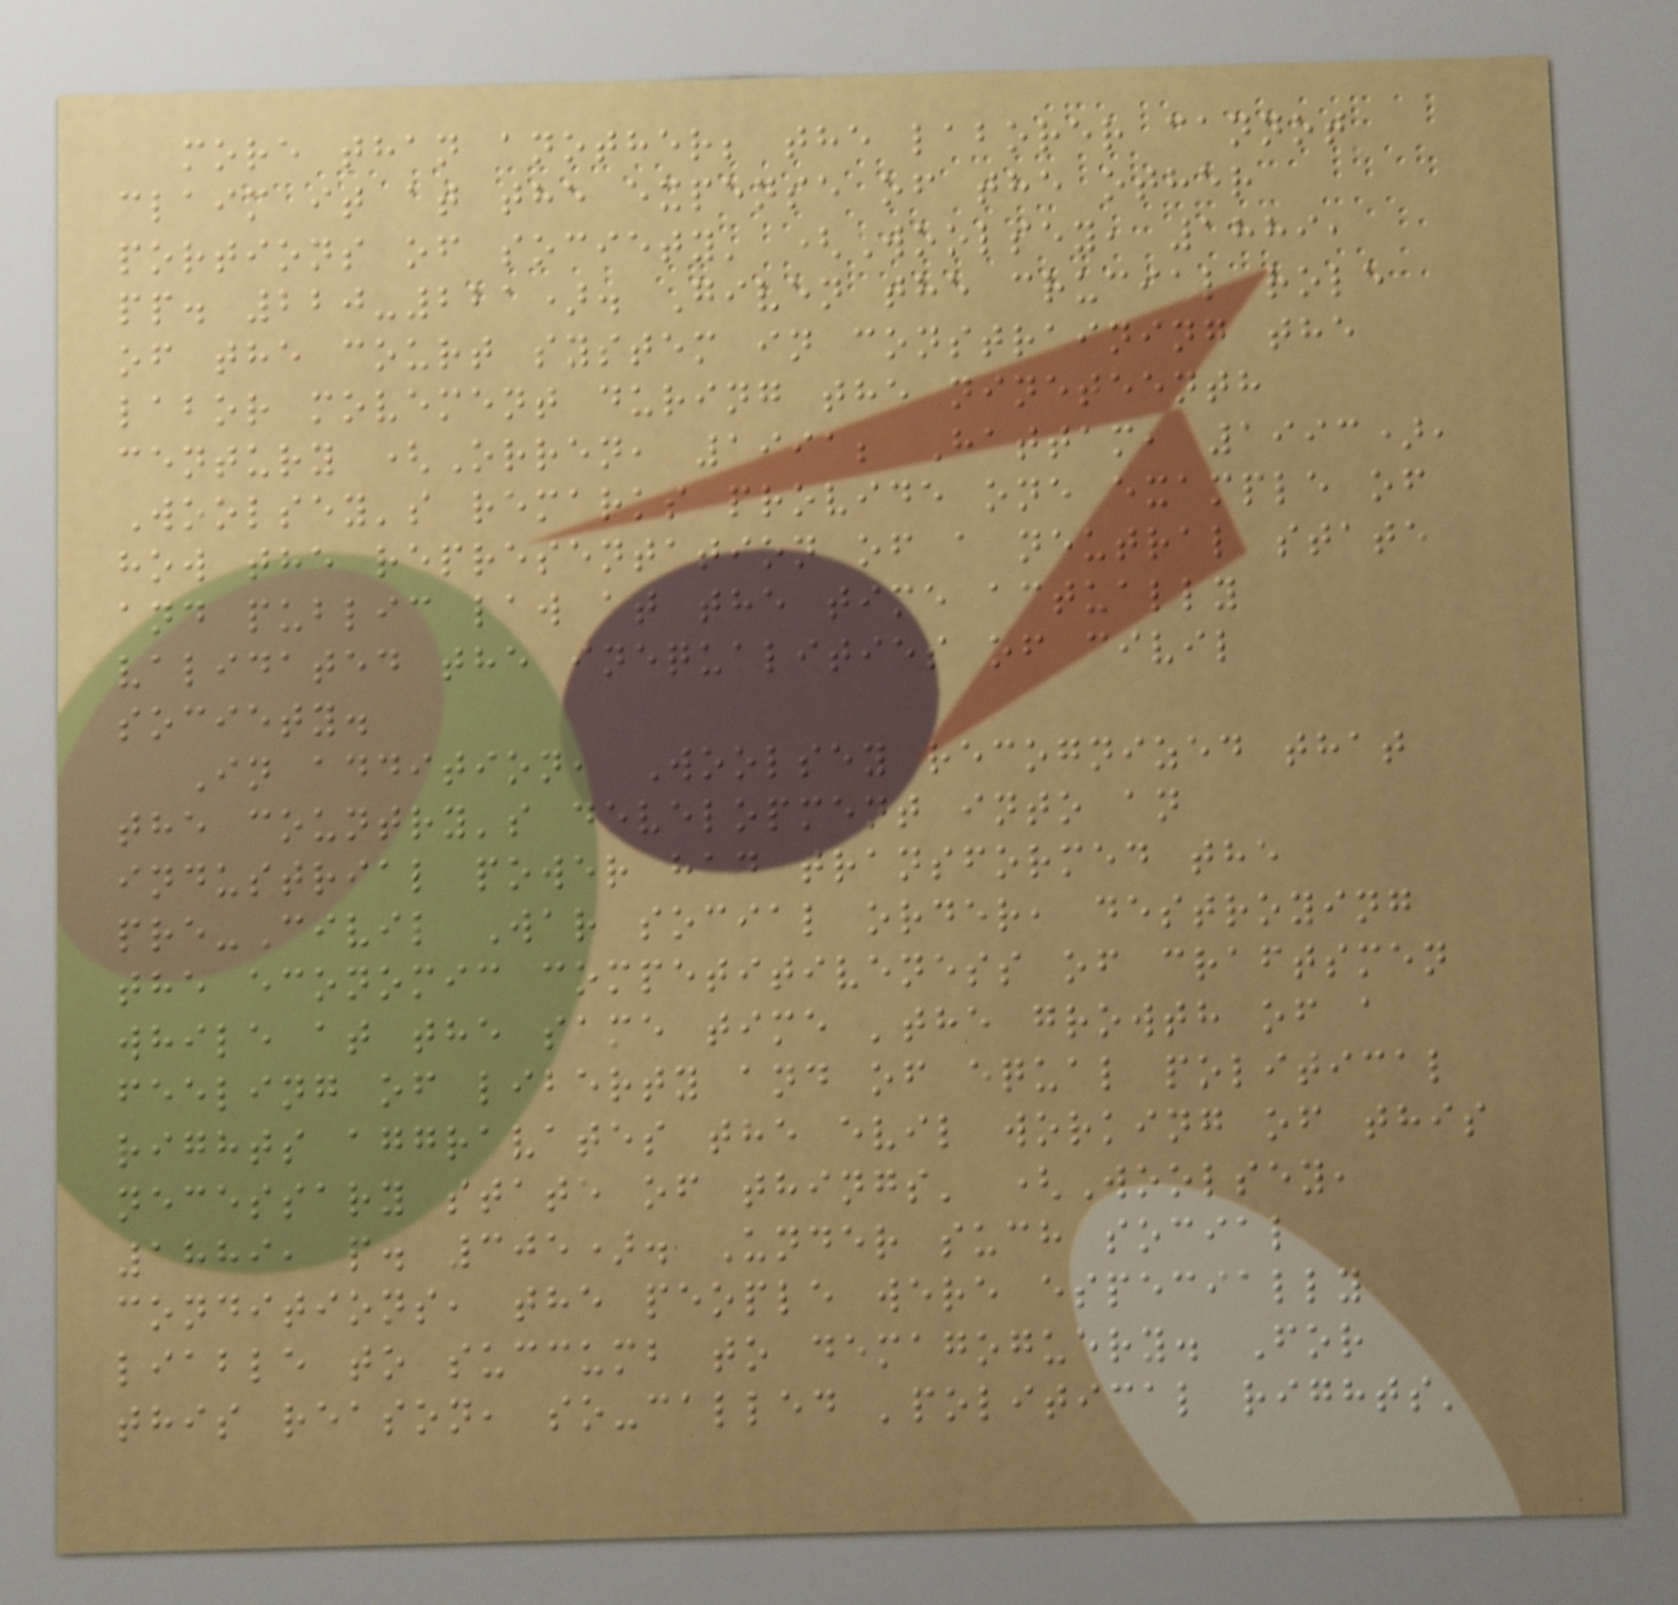more than another; the laborer cannot
claim it at the expense of the other
portions of society' (Woolsey, 1889,
pp. 220-221). Given the crucial role
of the court system in constraining the
labor movement during the nineteenth
century (Orren, 1991; Hattam, 1993),
Woolsey's remarks provide one example of
how the representation of a neutral state
and public law at the time actually
validated the inequalities of civil
society.
In addition, Woolsey recognized that
the country's development into an
industrial power had transformed the
pre-Civil War social order, destroying
the economic competitiveness of craftsmen
while at the same time 'the growth of a
feeling of liberty and of equal political
rights aggravates the evil working of this
necessary state of things' (Woolsey,
1889, p. 305). Under such social
conditions, the people were especially
liable to succumb to demagoguery. For
this reason, so-called 'political rights'
